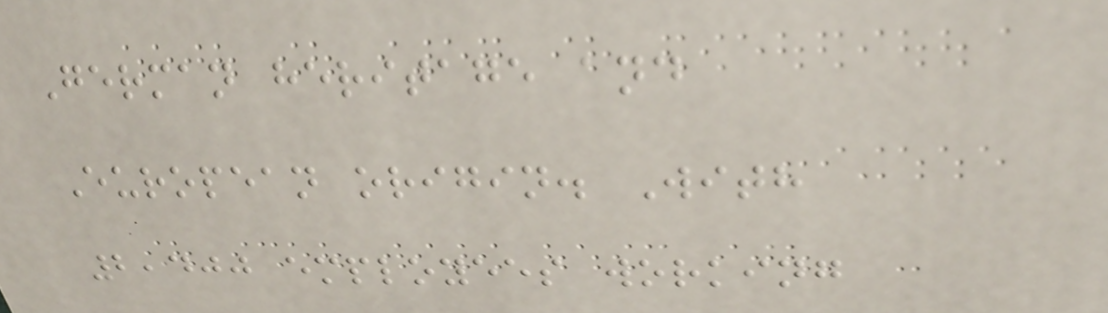German heritage and
European origin. With
2,400 employees working
